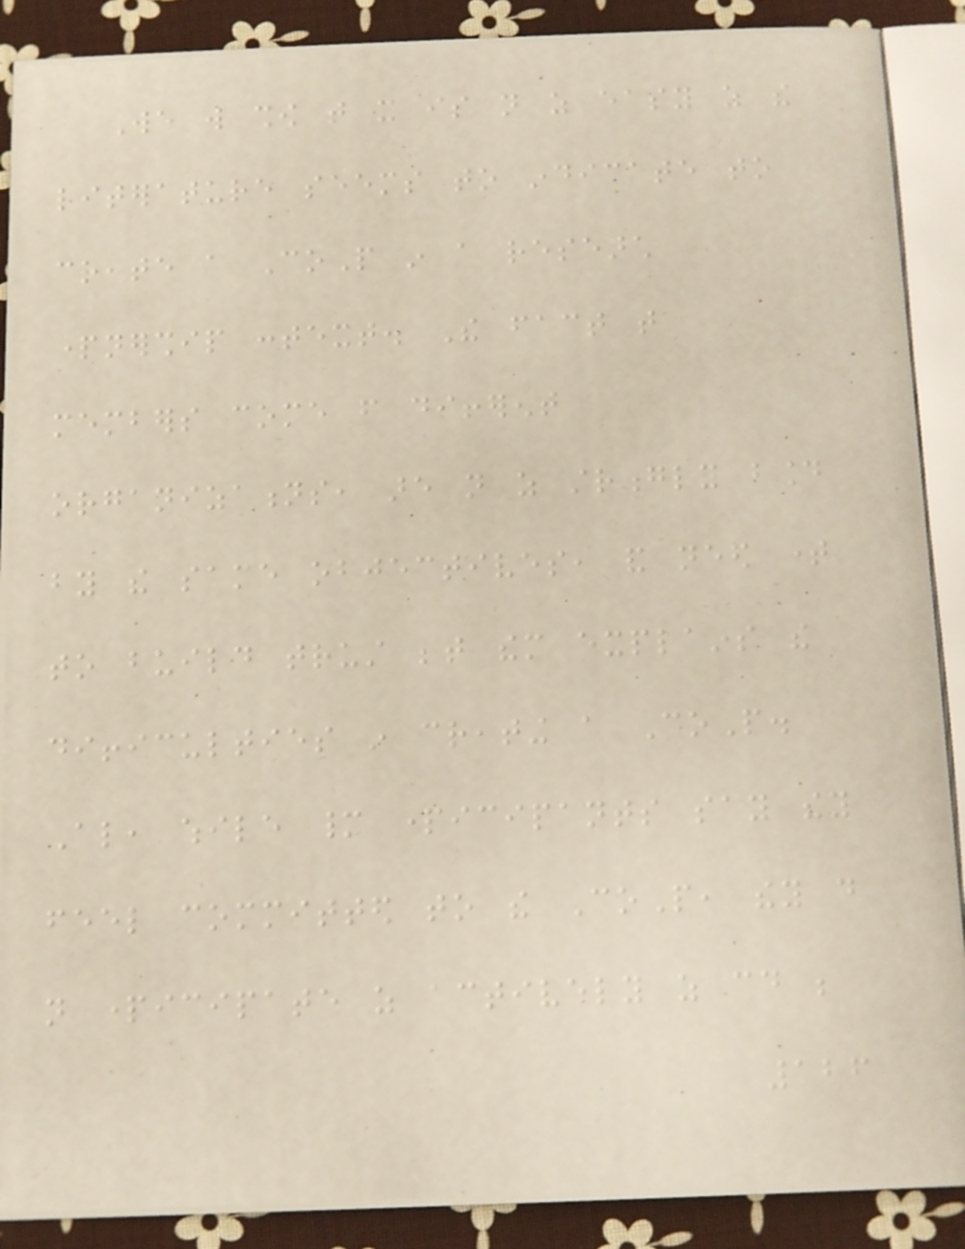We will show that it is not as easy as the
literature seems to indicate to
create a CoP in a research
partnership context. The fact that
members come from different
organizations, are not as strongly bound
by the same objectives, and need time
to build trust between them explains the
difficulties in creating a CoP.
Also, while many participants say they
feel committed to the CoP, they do
not participate as actively as could be
126
